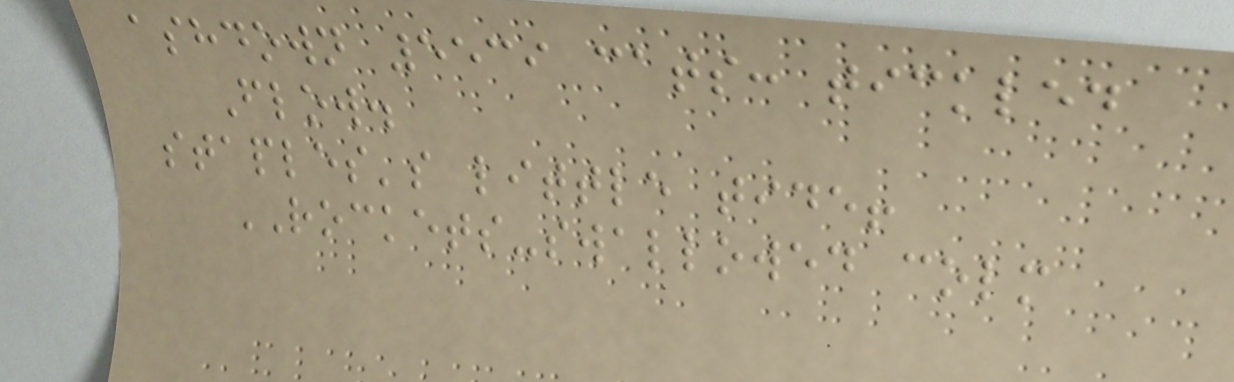ashdown 5539 cats: tickled
Flow.
staples's little tide!
ROCKETS-swallowed colm
